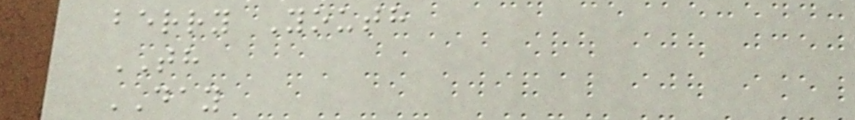berry Youth
TH
DAY
